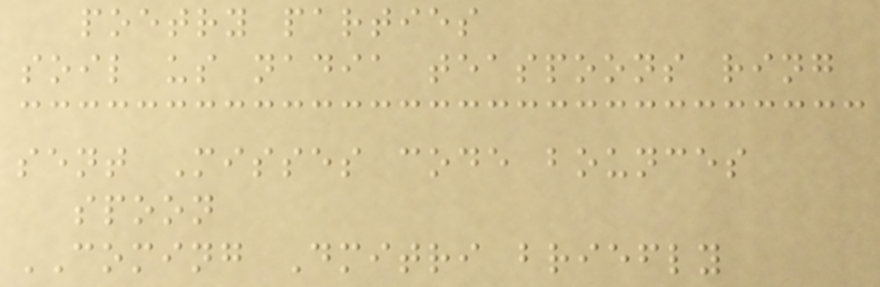poetry parties
soil us nadia teaspoons ring
sent Misses code bounces
spoon
COMING Dmitri briefly
